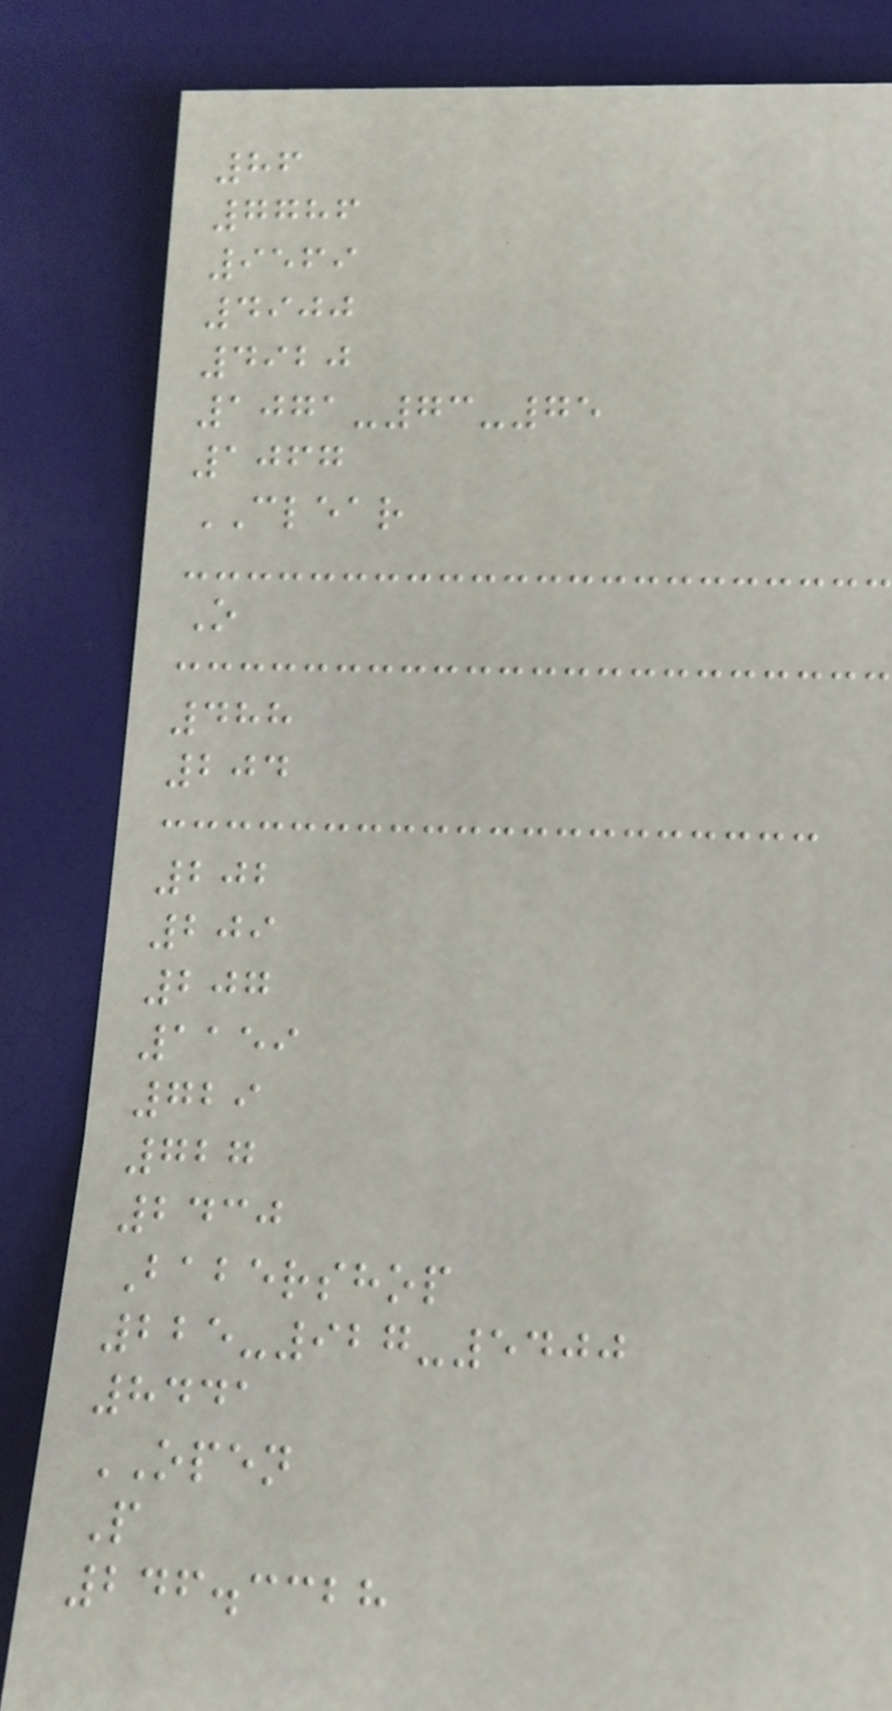86
7786
9569
4900
4920
1071-73-75
1067
CLEAR
O
488
204
202
209
207
1159
729
727
2430
Babershop
225-927-5400
8441
OPEN
P
246.3328
